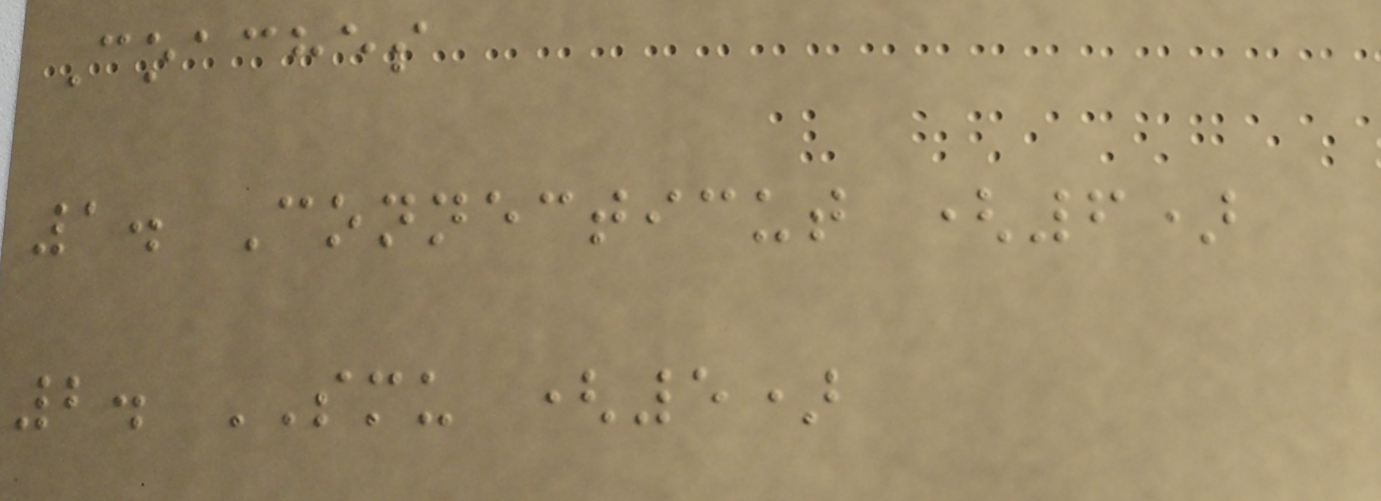Coaches
1. Connecticut (6)
2. SMU (5)
